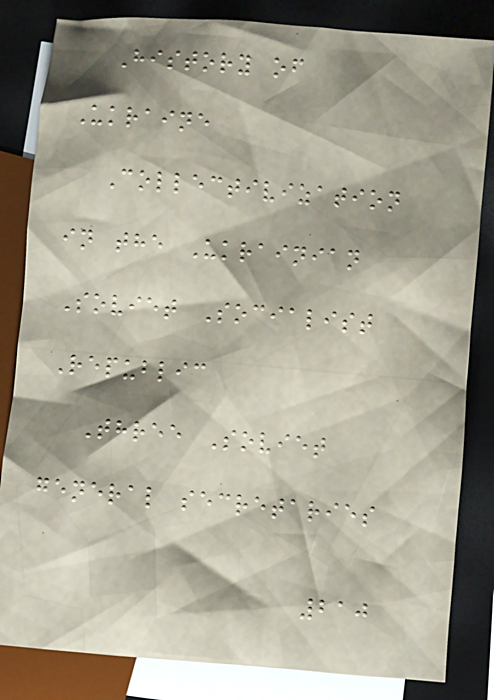History of
Ukraine
Collectivization
in the Ukrainian
Soviet Socialist
Republic
Three Soviet
general secretaries
210
